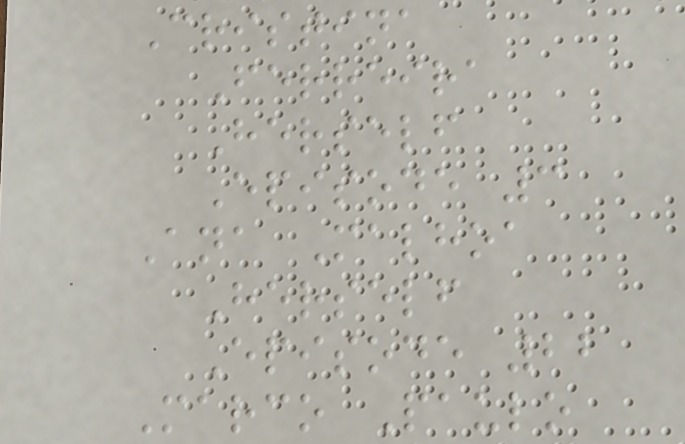Cristina
Ferreira
Herself
Episode 3
Ana Malhoa
Herself
Episode 22
Marco Paulo
